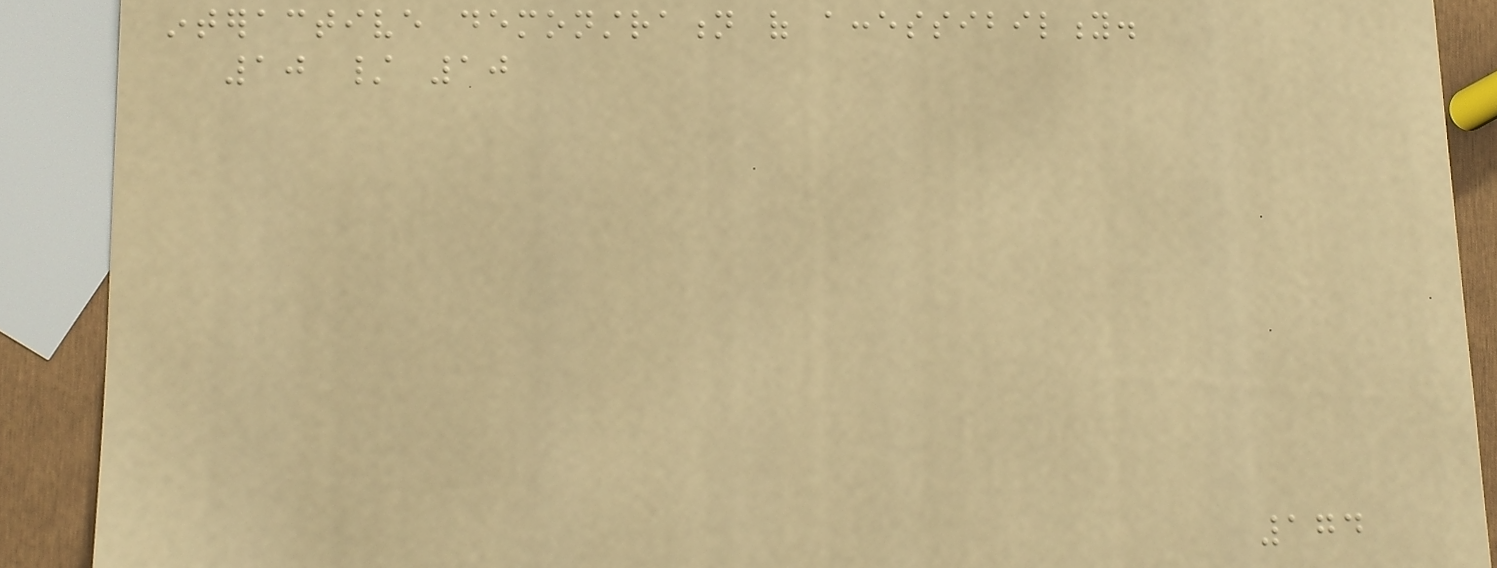interactive demonstration of accessibility.
10 / 10
174
